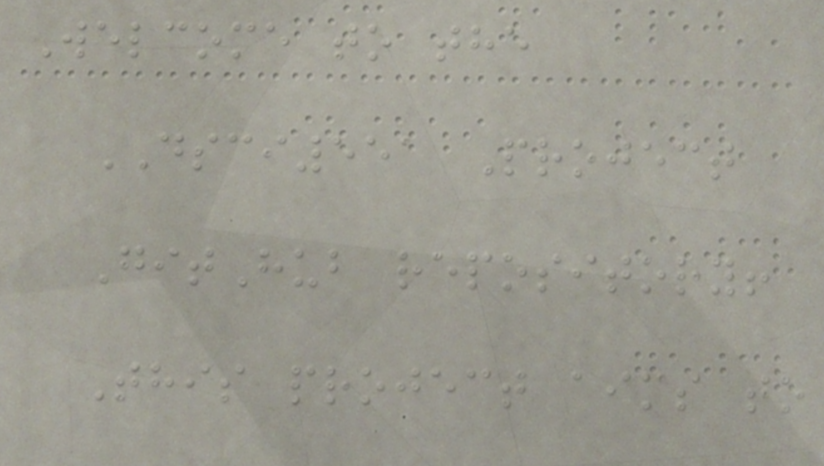Welcome to the
DSCI551 Project
GitHub repository!
This project aims to
